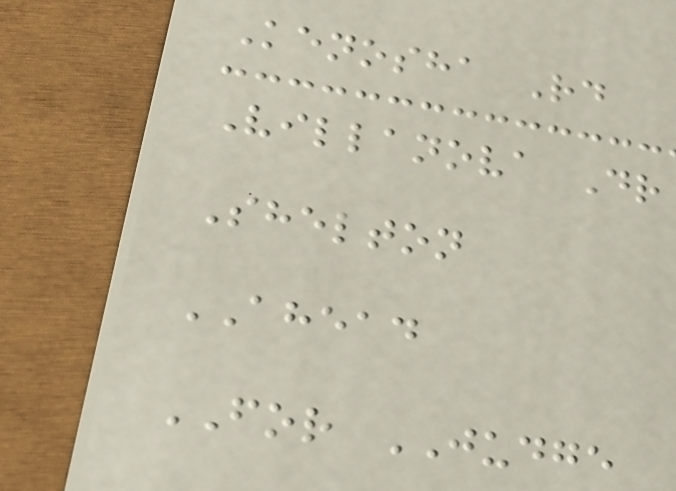Kenosha Rd
Villanova Dr
Shelton
AHEAD
FOR JUDGE
